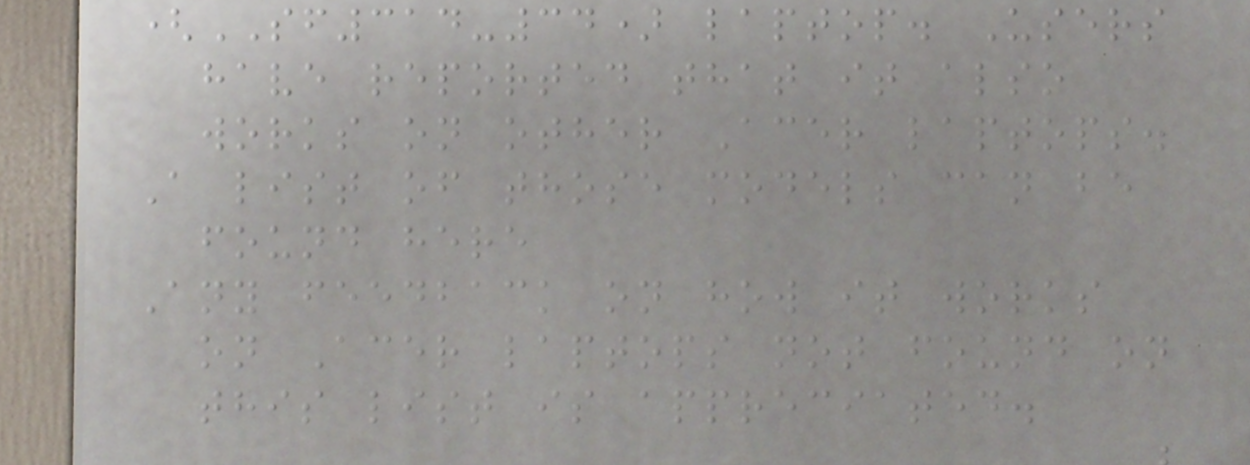(SF314-34) laptop. Users
have reported that it also
works on other Acer laptops.
A list of those models can be
found here
Any feedback on how it works
on Acer laptops not found on
this list is appreciated.
